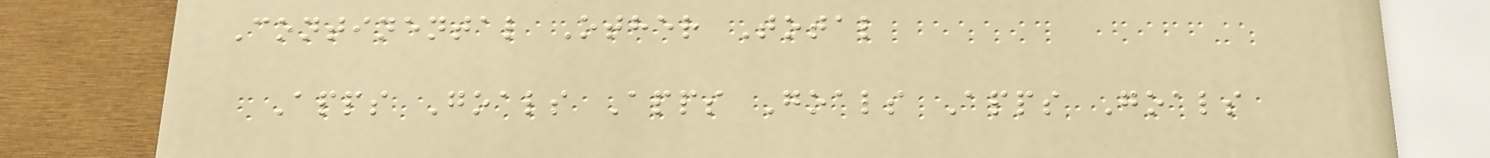Continental Other Total
Apps Goals Apps Goals Apps Goals
